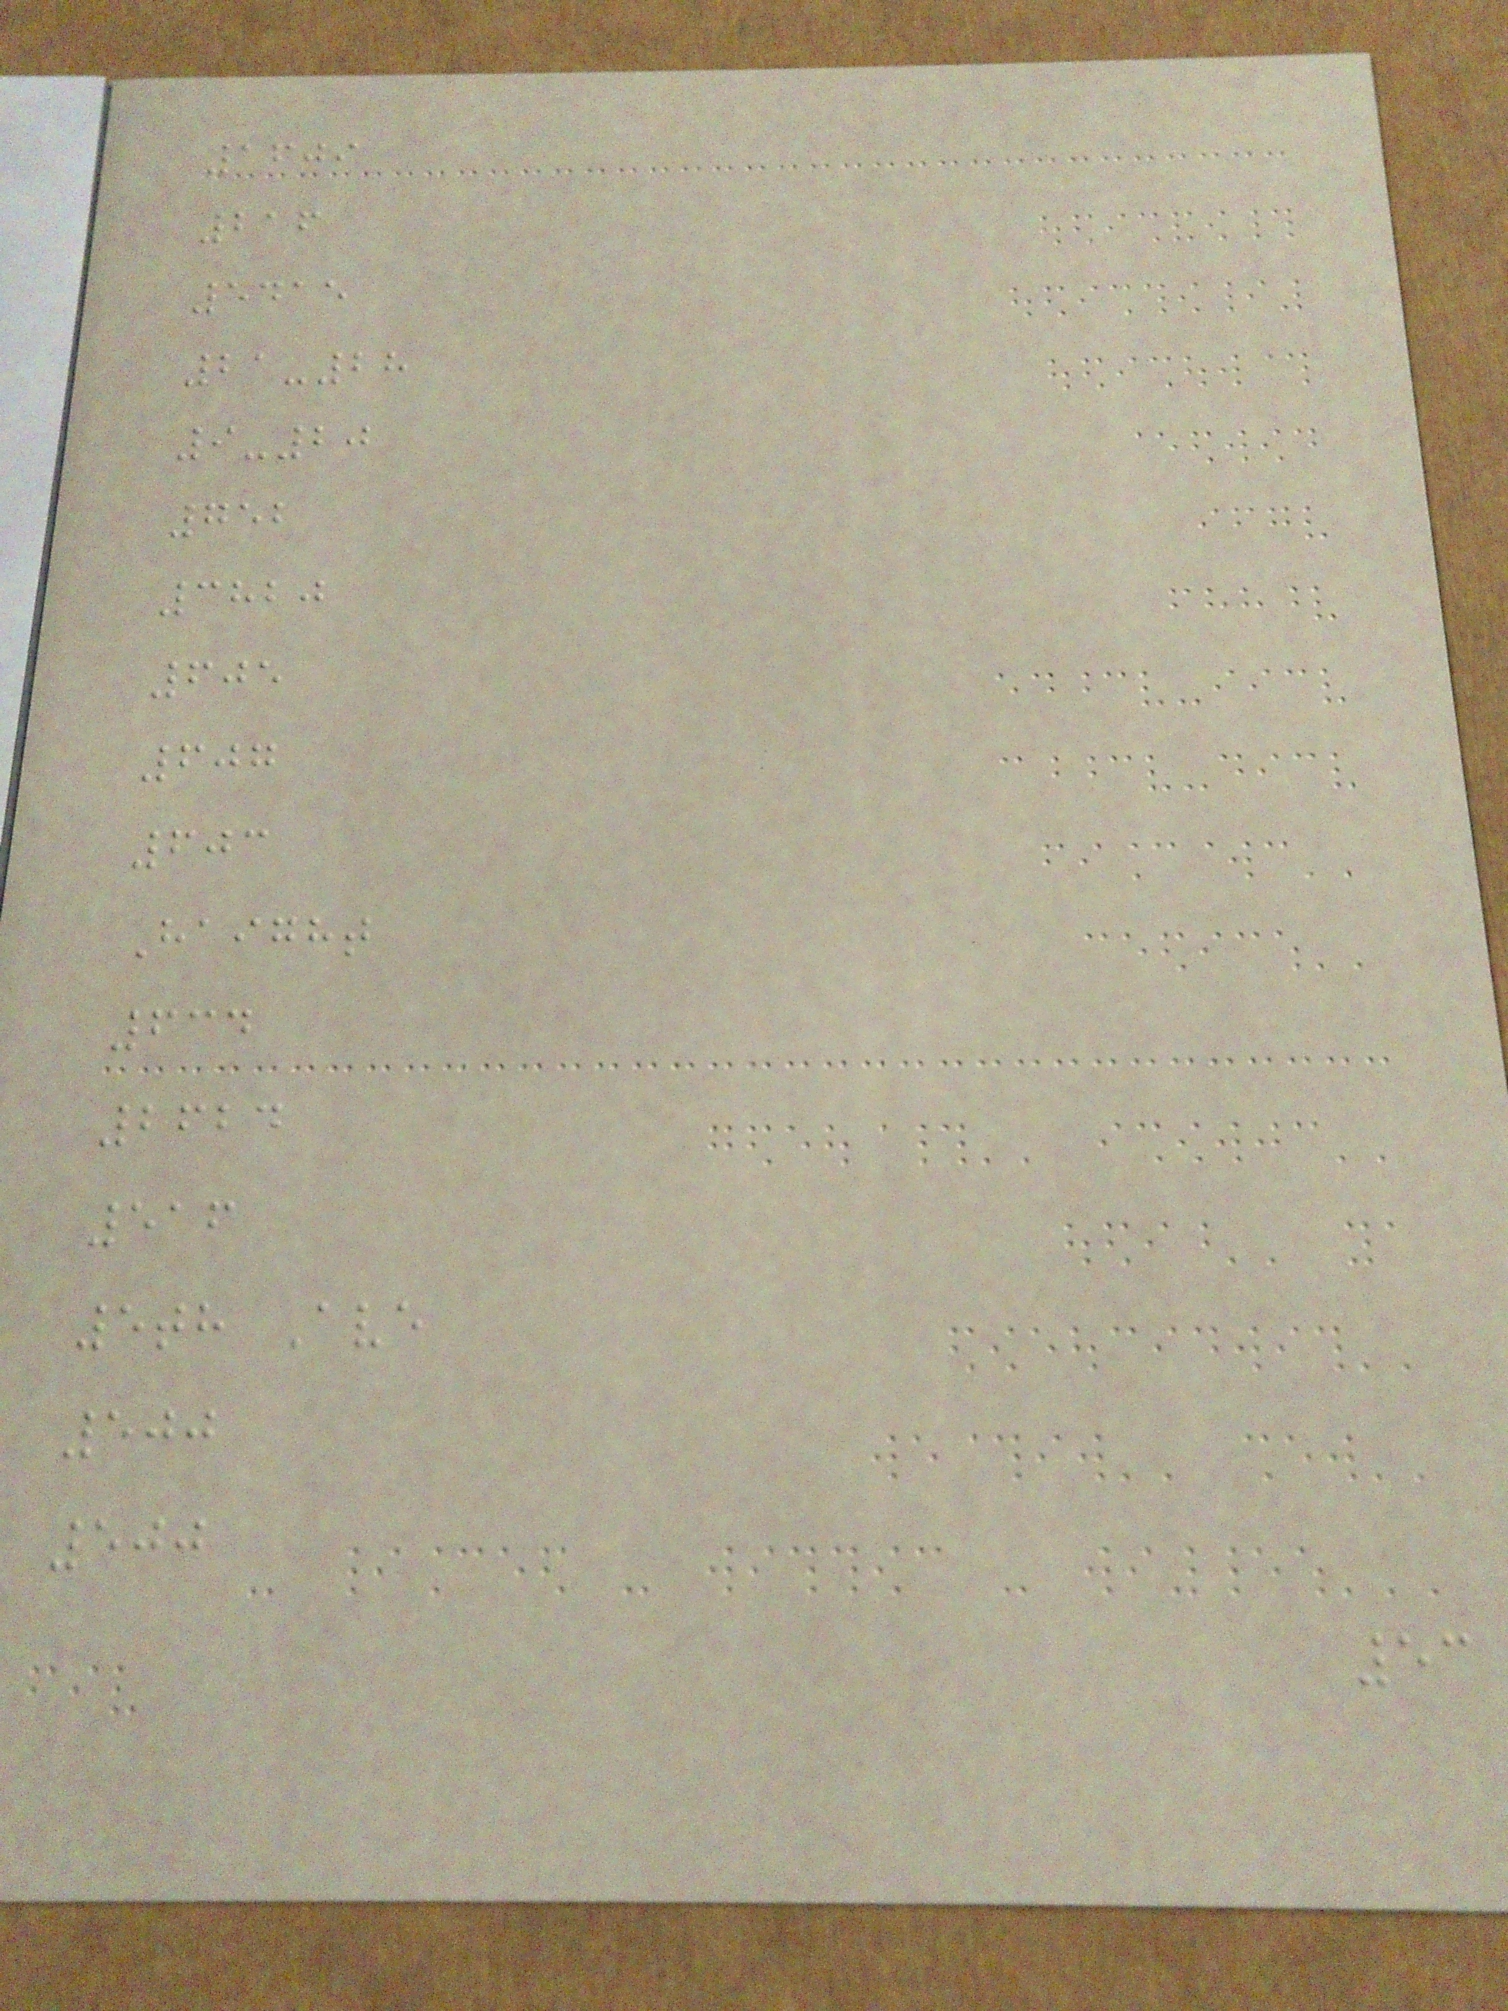1609
216
5415
21-28
9-20
752
3820
605
607
603
Haight
634
2624
516
5th Ave
500
500
53
